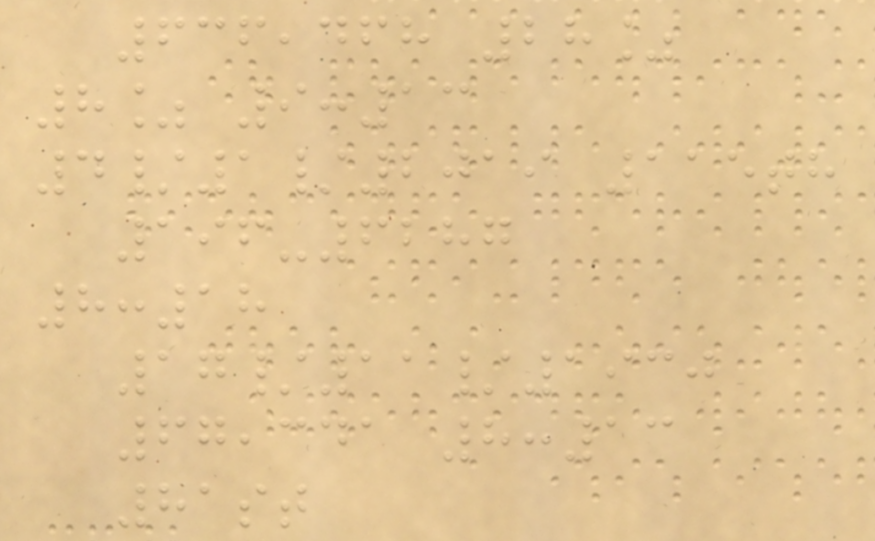636,468 28%
8% 9:13
4/1/2019 115th
196-6287
8:18
17/11/1930
67,341 8:13
81st
